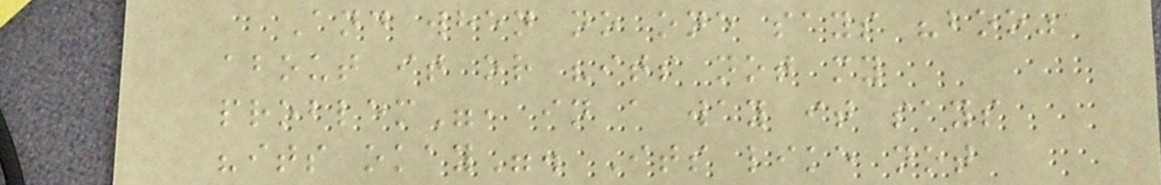And when no one says "boo"
about it or "its not my
problem", in a way it says
"its okay". Its like not
